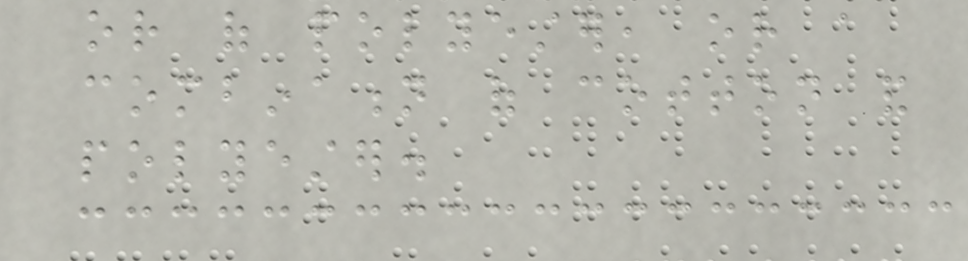or of polyester, or a
combination of cotton and
polyester.
